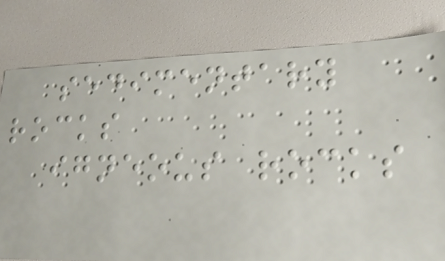sedimentary
rocks
igneous rocks
